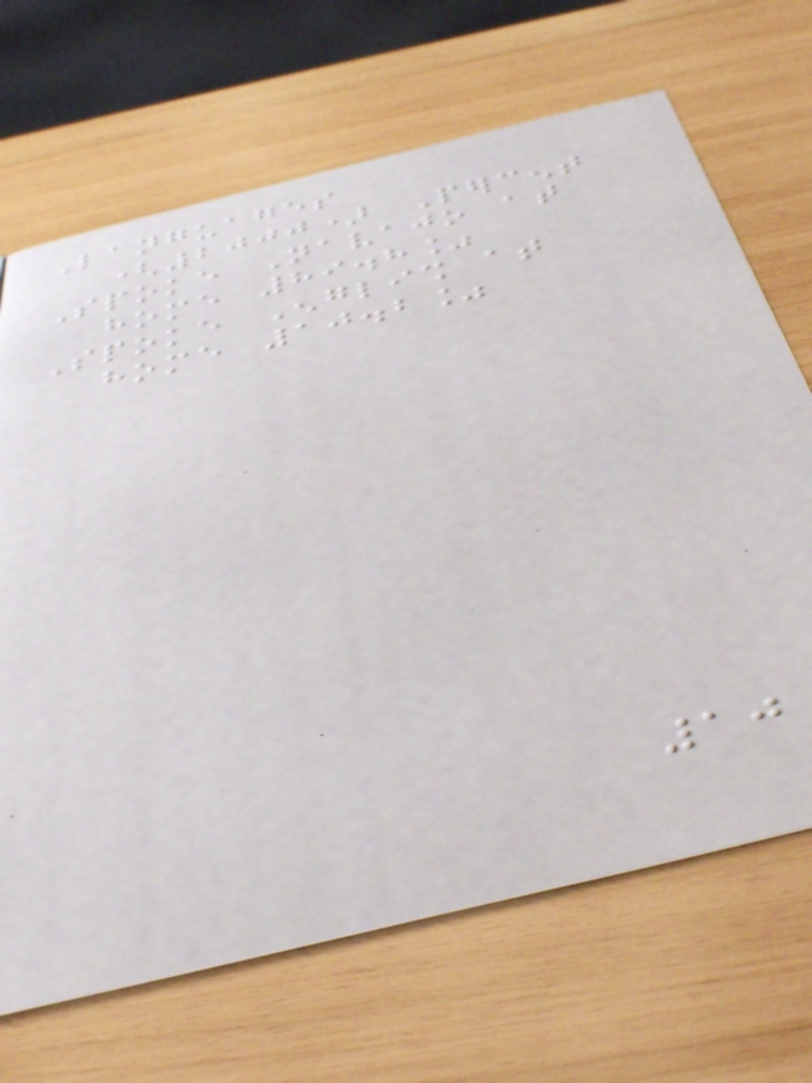Languages
(2000) Percent
Spoke Navajo at
home 89.8%
Spoke English at
home 10.2%
10
